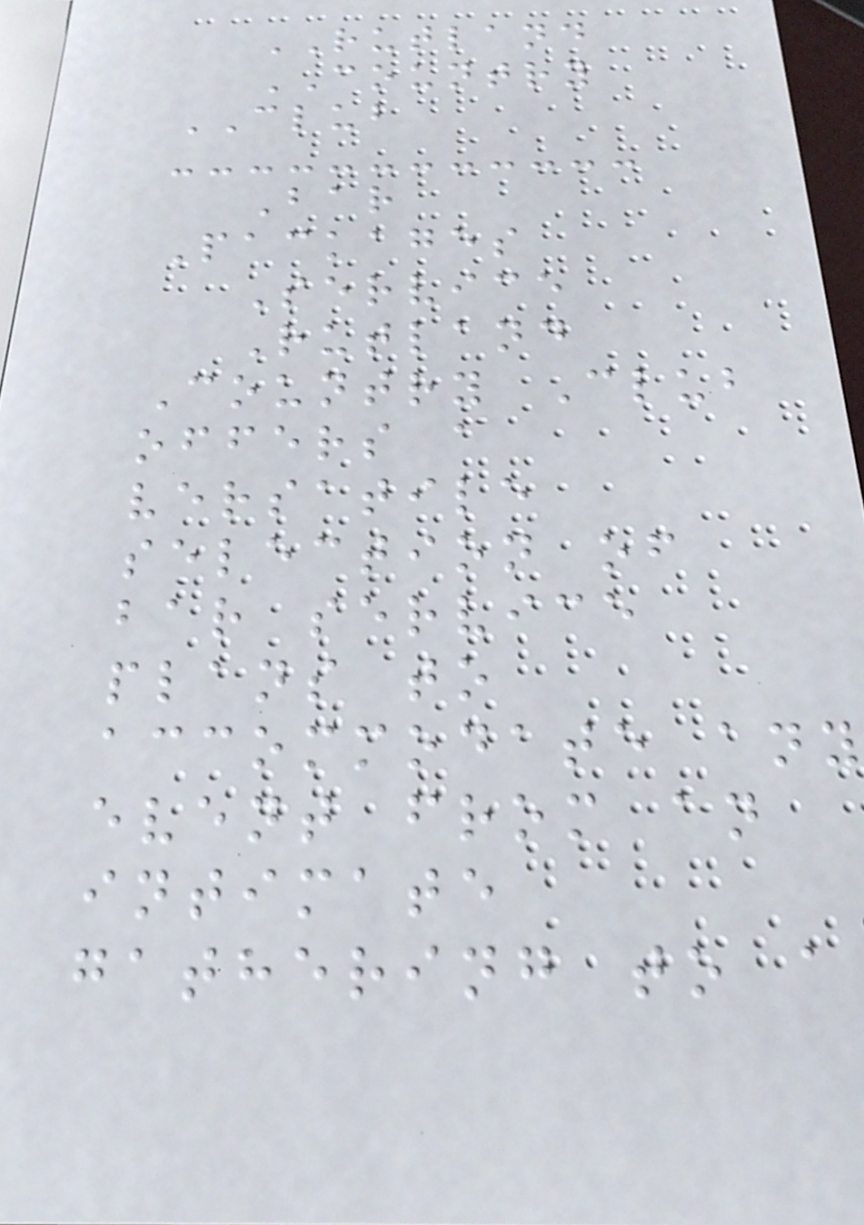RUTLAND
COUNTRY
CLUB
Bar
Packages
Service
Rutland
Country Club
offers a
versatile
selection of
bar service
plans to
accommodate any
event from an
intimate
gathering to a
